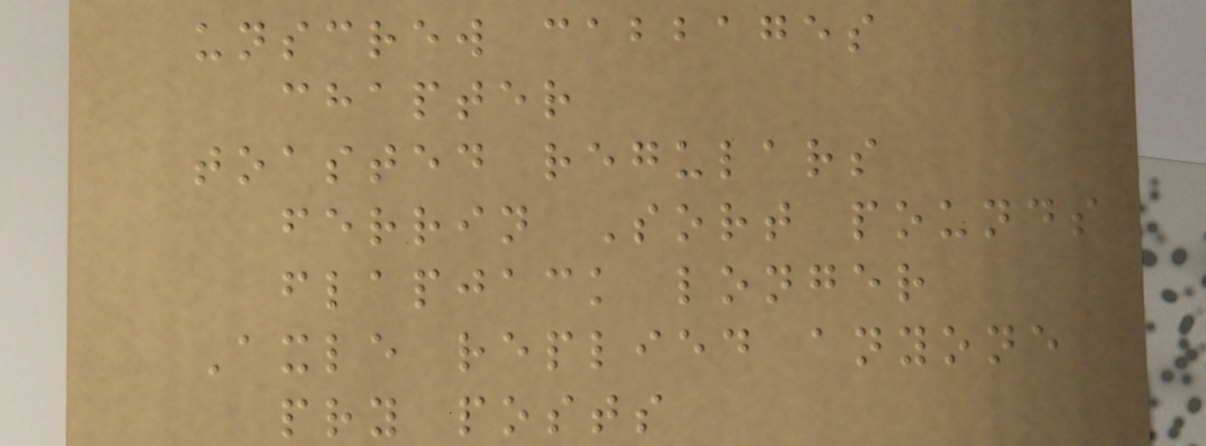unscrew cabbages
chapter
toasted regulars
ferrin Sort pounds
flapjack longer
Axle replied anyone
pry posts
